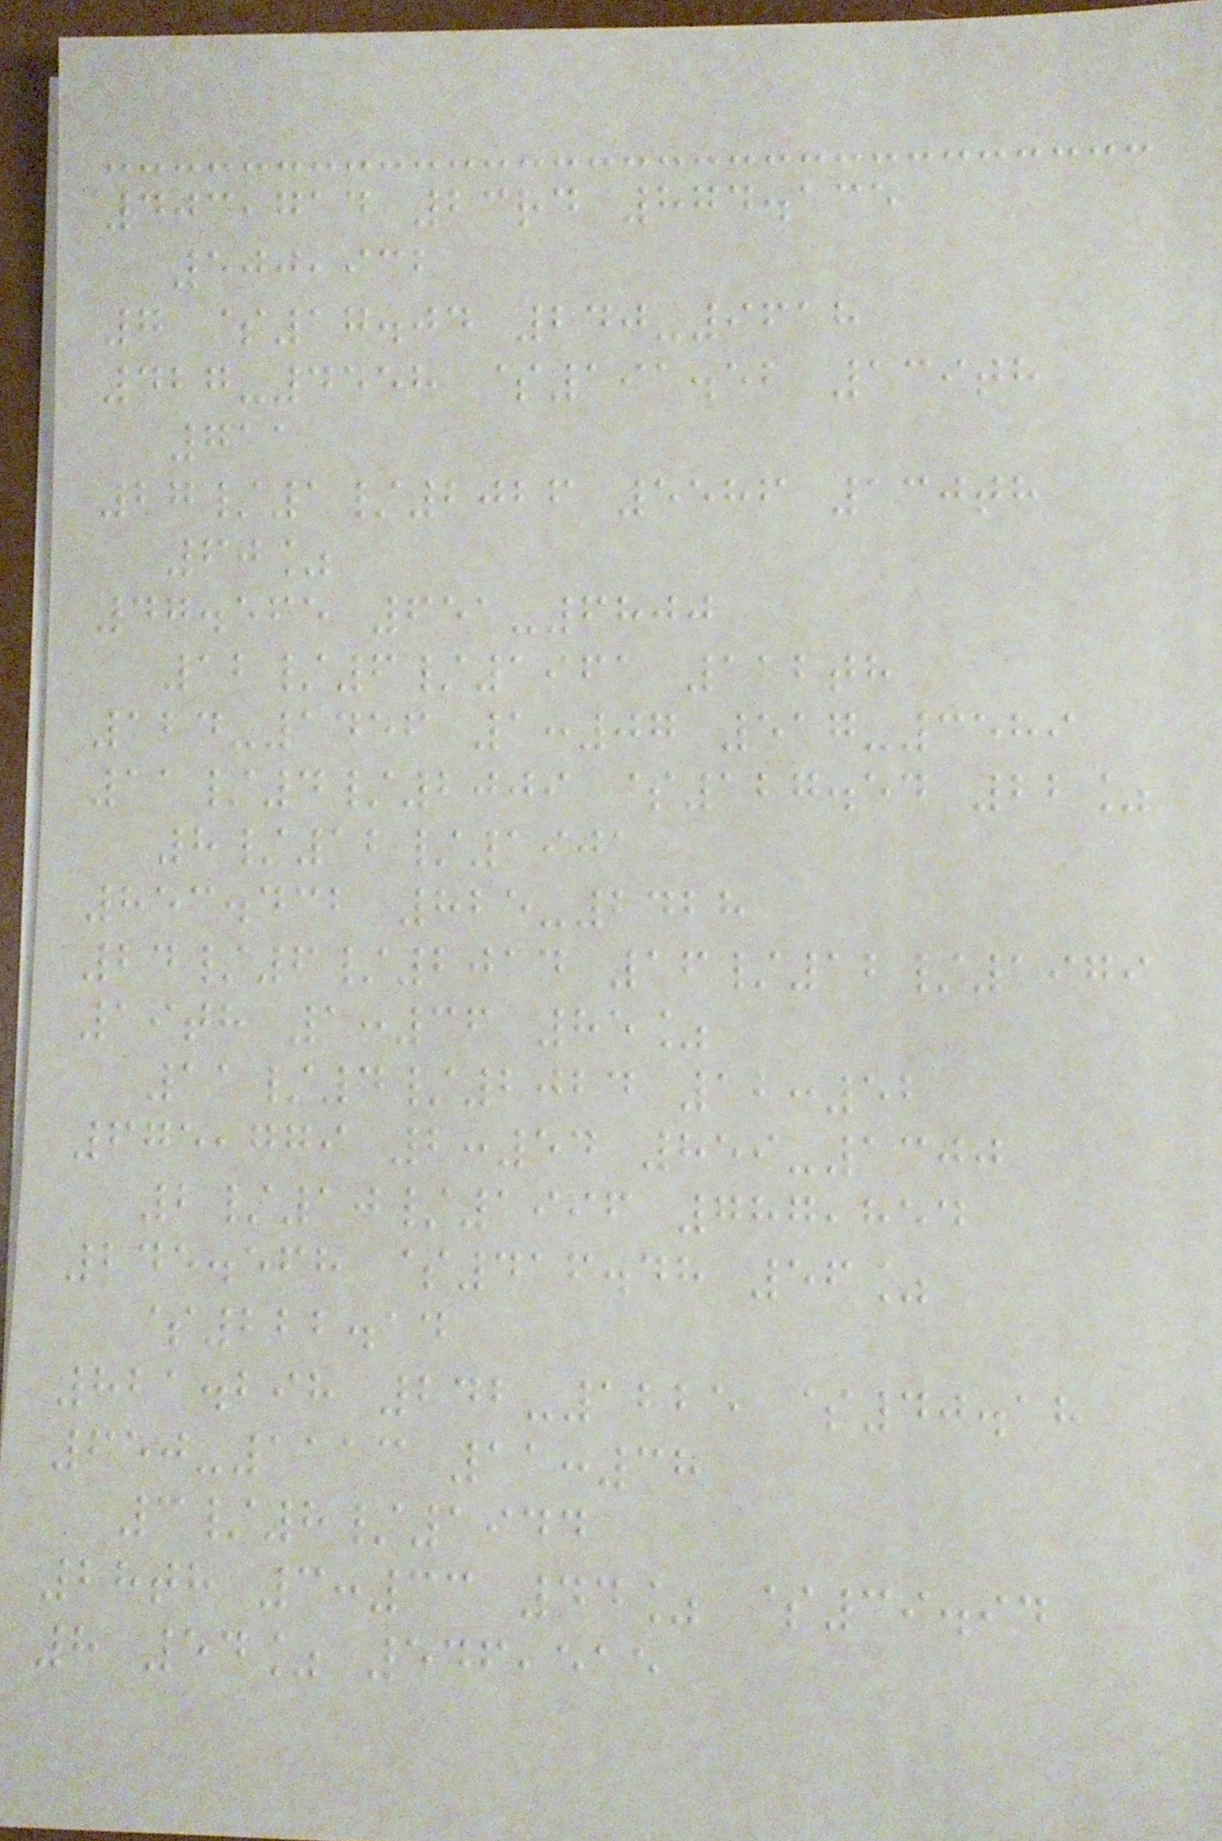403,714 23rd 874.135
500,932
7 $17.04 240-9618
427-4558 $191.52 139th
711
27/1/2026 5586 130th
60%
47.565 651-6800
12/6/1961 112th
124-1456 1:07 517-3589
11/4/2009 $127.54 22%
8/12/1901
853.432 825-2428
24/6/2014 16/12/1979
19th 1:36 85%
11/4/2024 12:52
675,779 2:54 859-1300
2/10/1996 787,854
245.568 $416.48 56%
$222.14
821.298 242-1225 $40.18
650-1113 11:38
3/8/1944
28th 3:33 44% $39.94
8 54% 546,515
